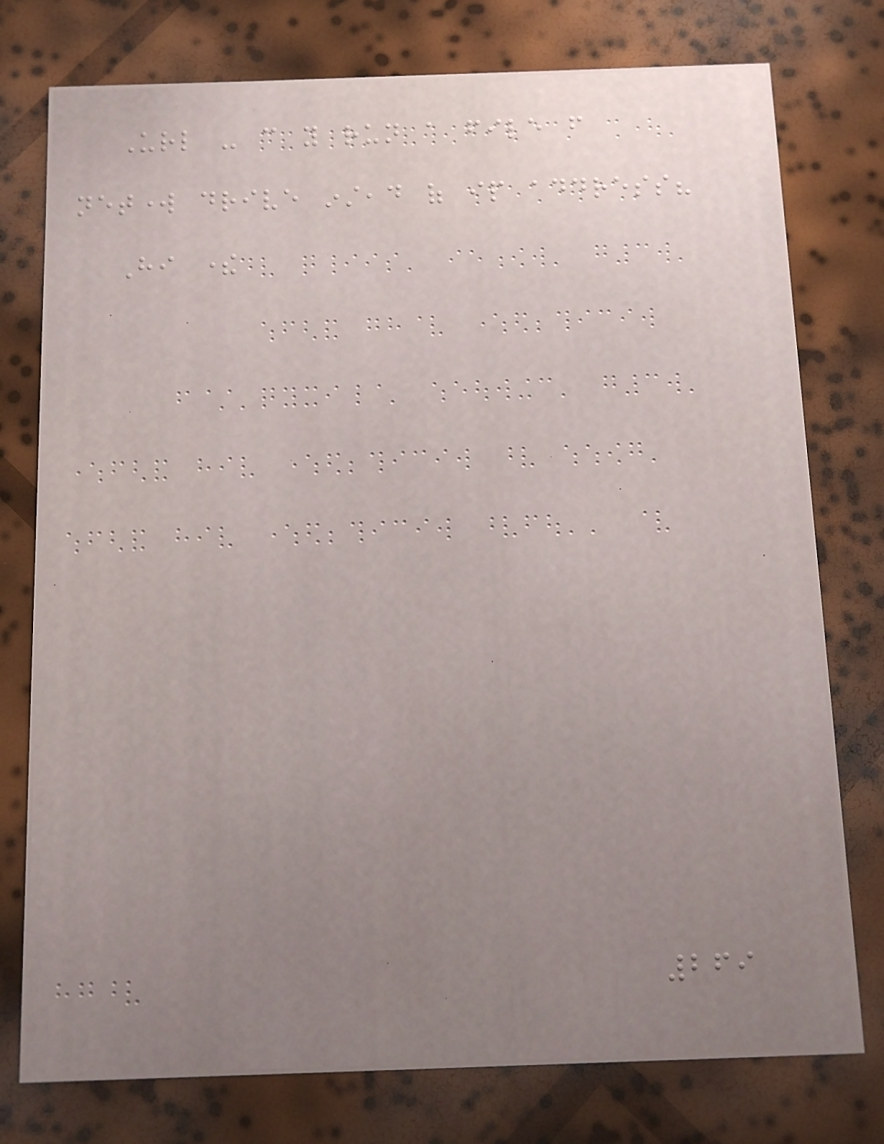Url - can you run a file from
network drive instead of ip address?
Hi there
269
